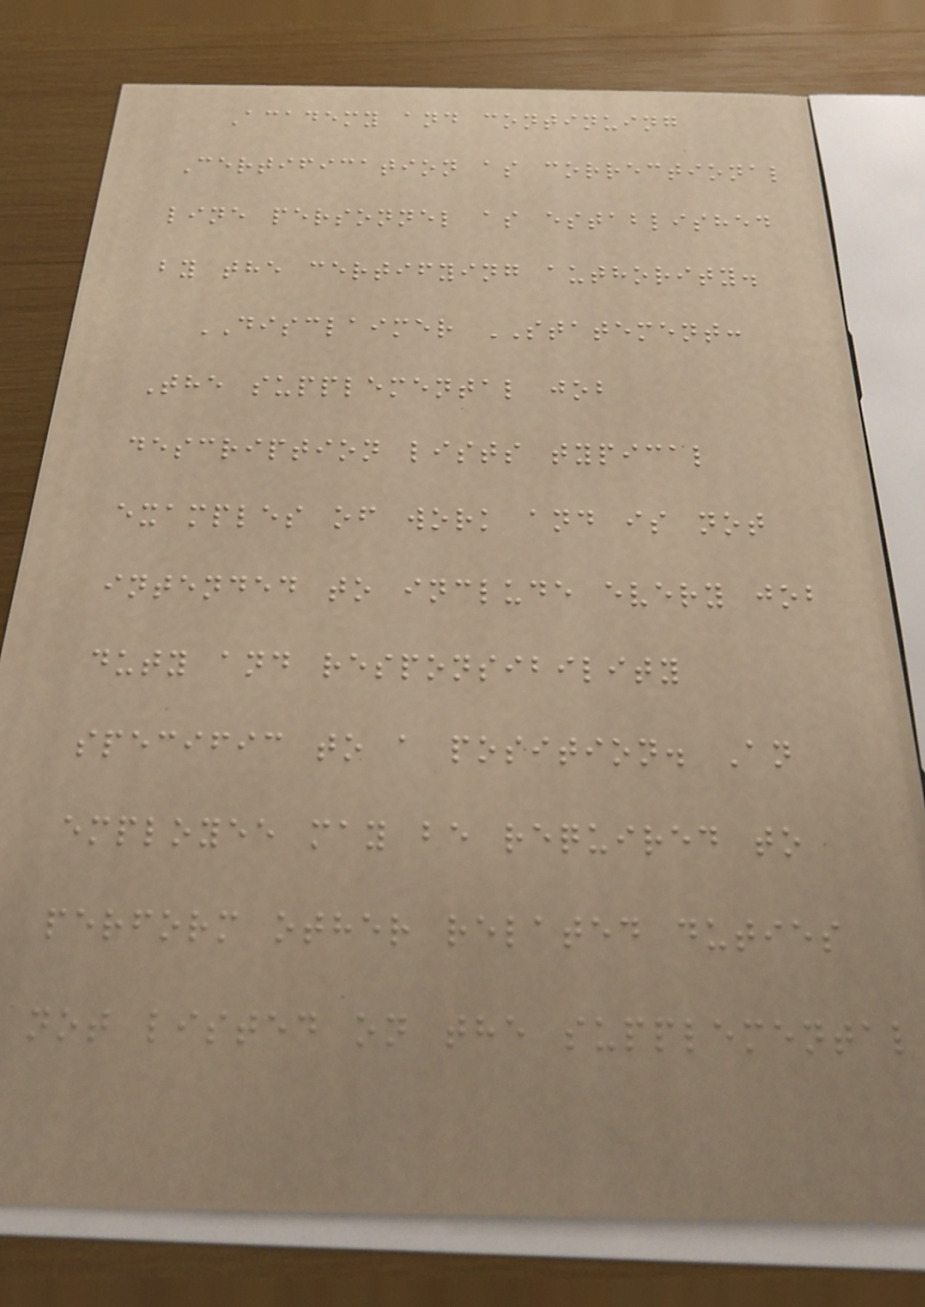Academy and continuing
Certification as correctional
line personnel as established
by the certifying authority.
DISCLAIMER STATEMENT:
The supplemental job
description lists typical
examples of work and is not
intended to include every job
duty and responsibility
specific to a position. An
employee may be required to
perform other related duties
not listed on the supplemental
